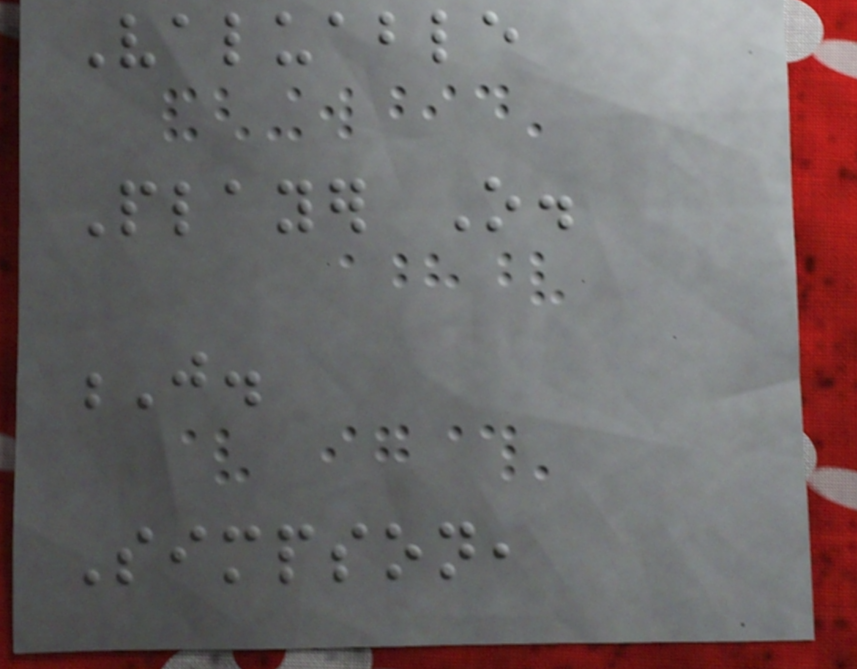Valuable
Player O.
J.
Simpson,
